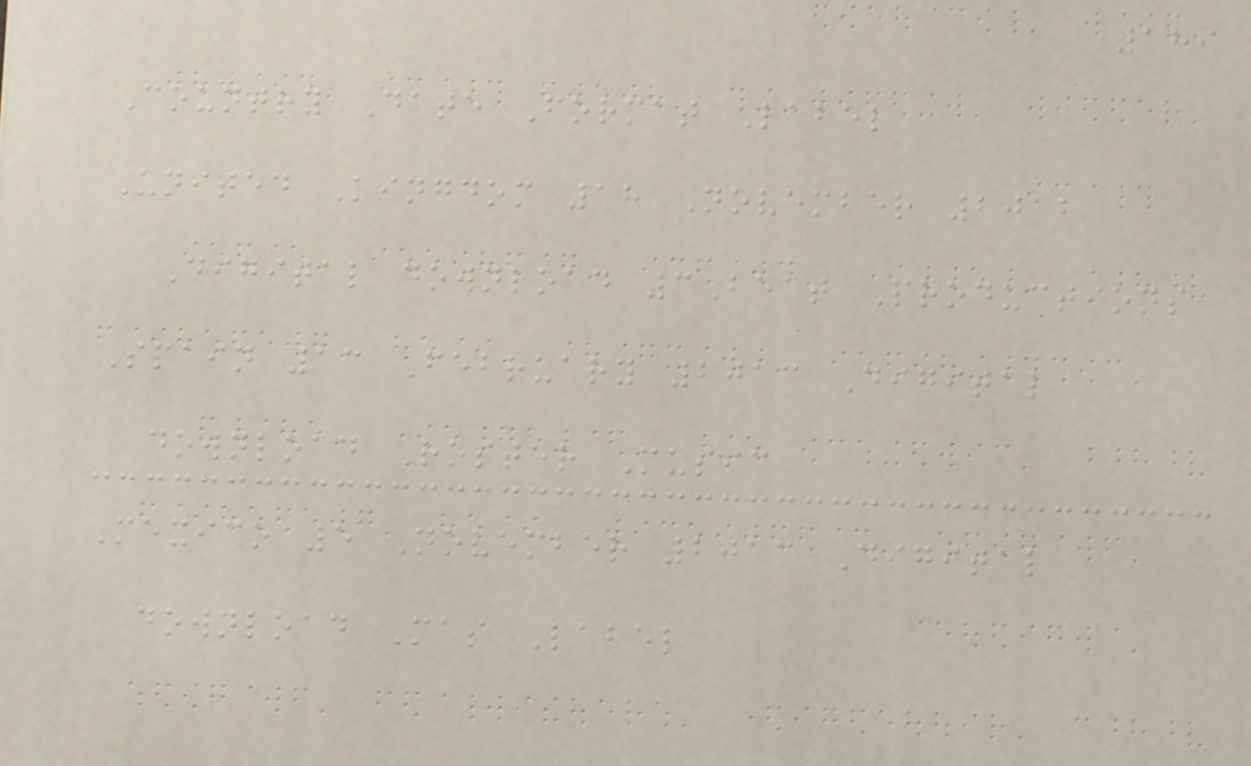189
Country Date Format Label
United Kingdom 18 November 2012
Digital download 3Beat Productions
Spain 13 February 2013 Digital
download Roster Music
Mexico 5 November 2013 Digital
download Mas Label
